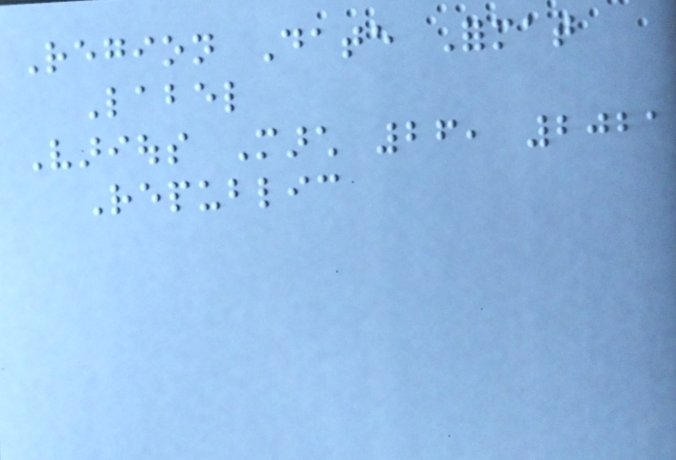Region Date Format
Label
Various March 26, 2021
Republic
